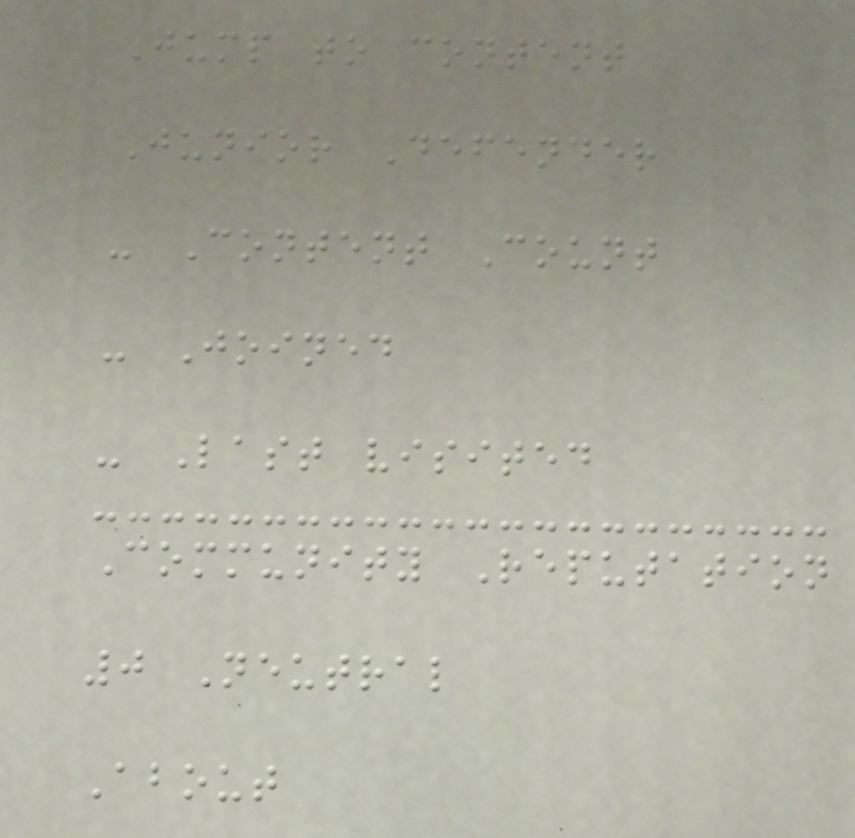Jump to content
Junior Defender
- Content Count
- Joined
- Last visited
Community Reputation
0 Neutral
About
